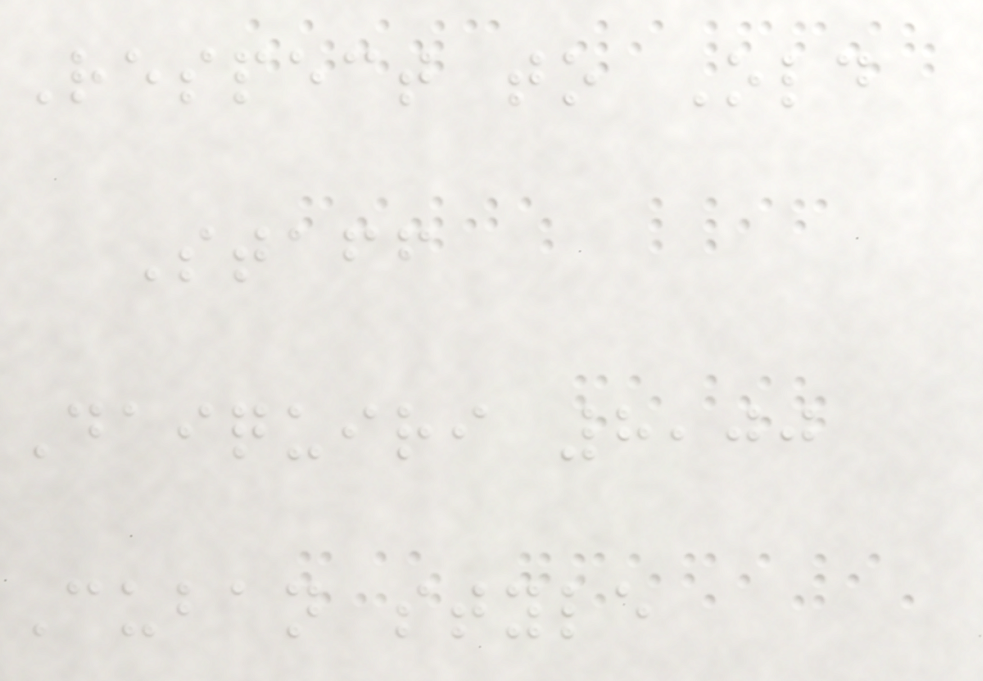Respect to Old
Staff
Daiquiri 8,00
Cuban style
